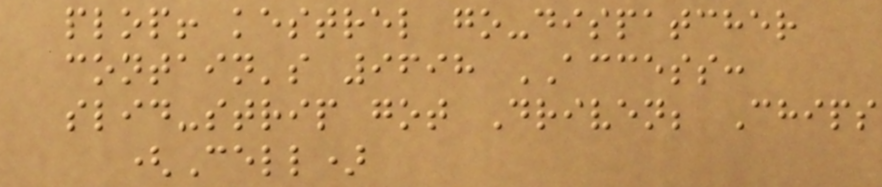plop! kestrel go-dispatcher
contain's 9698 ACCESS:
slid-strip got Driven; Chips
(Cell)
